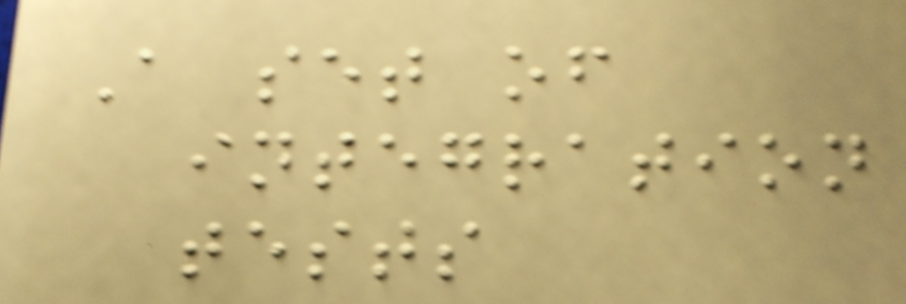A set of
integration
tests
